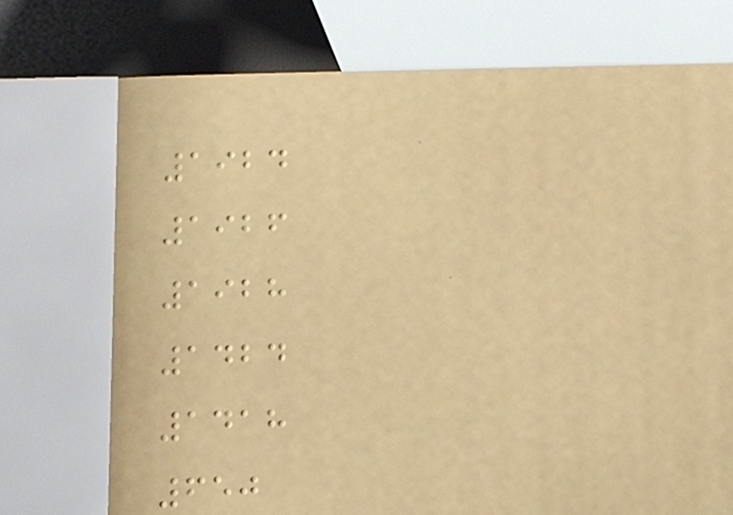1924
1926
1928
1424
1418
650
